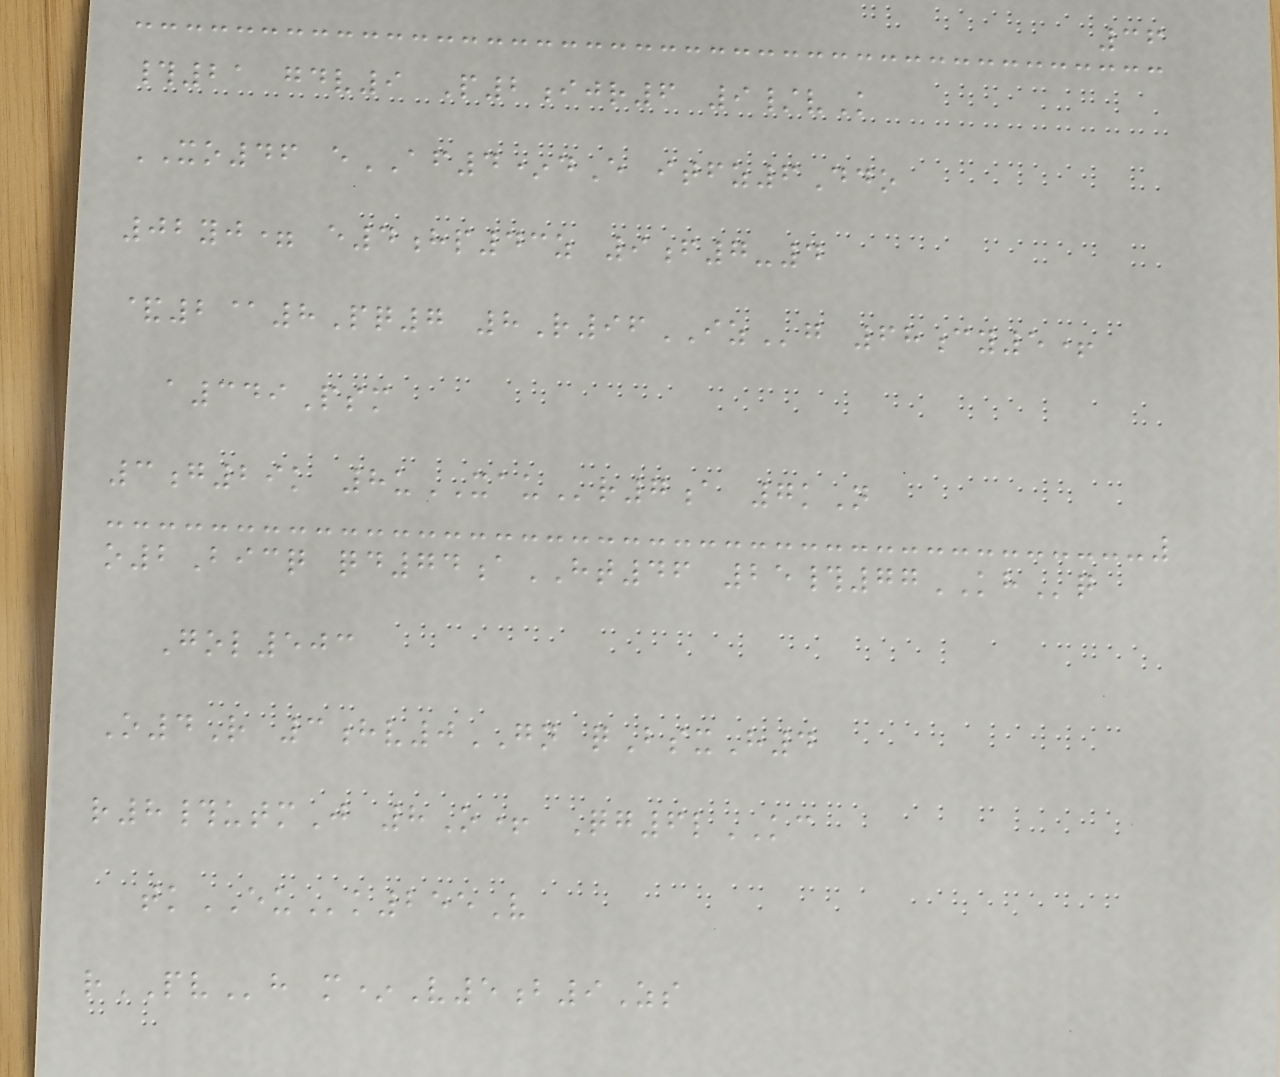36
#21 gdv9 P2ijr6 9/vK
XO46 eAF4*dE itfz6Ddo
02yj= e4hp43z 9f7-4
&2@8Pq7 8R96IZg 68cy5+
a349Psm
3g29k 8uXAUr7a 7kN
o2Bicq qd74aHT46 25#77KHq
Gol503
O4R 3hv0GN qBsxH4
r8#utmJ 8O+ Qg6lKC
tkEUk255V
rPVh m*V5b9Zs
